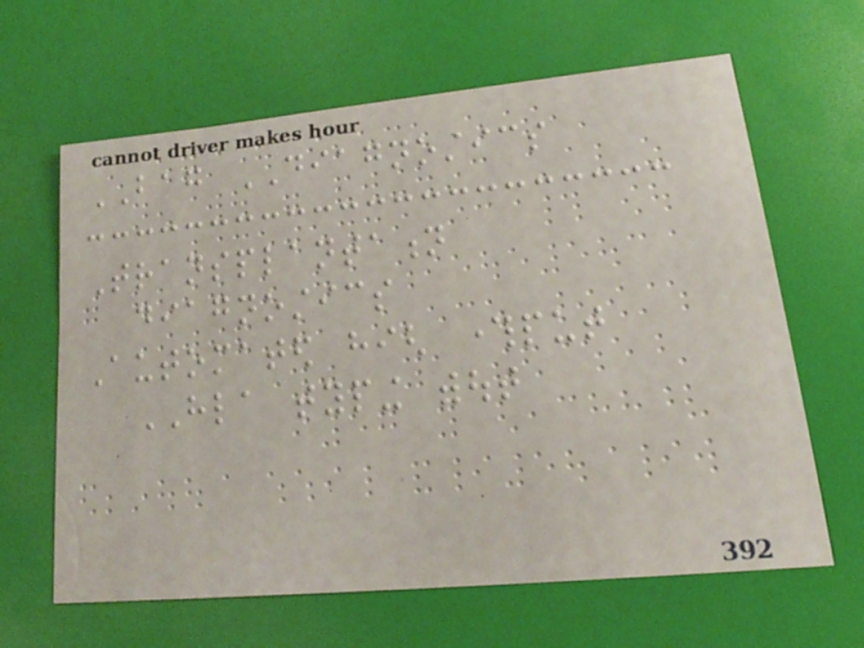BAG DIAGNOSTICS
Transplantation
diagnostics
Automated high throughput
HLA typing without
